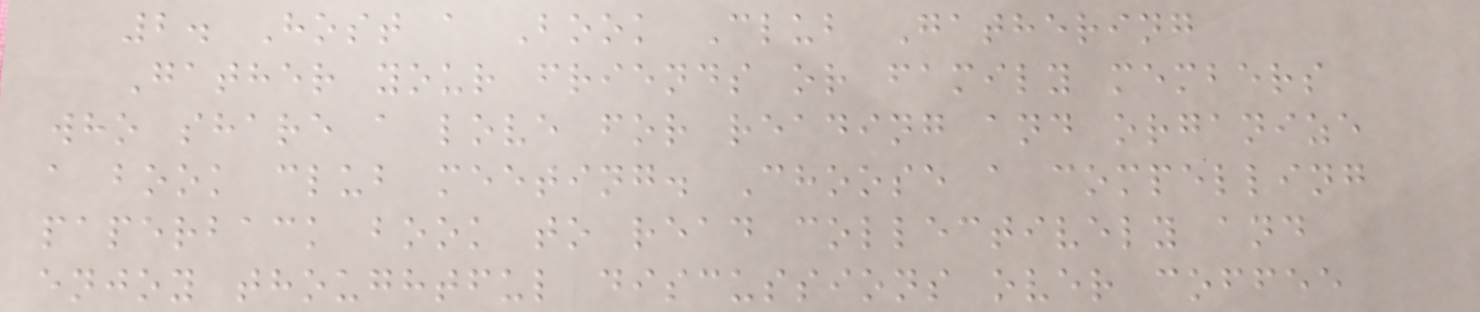2. Host a Book Club Gathering
Gather your friends or family members
who share a love for reading and organize
a book club meeting. Choose a compelling
paperback book to read collectively and
enjoy thoughtful discussions over coffee
